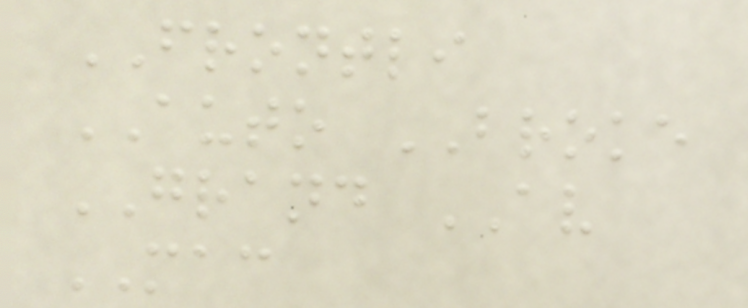FRONTLI
AUTO BROKE
GRAND AV
MAC
